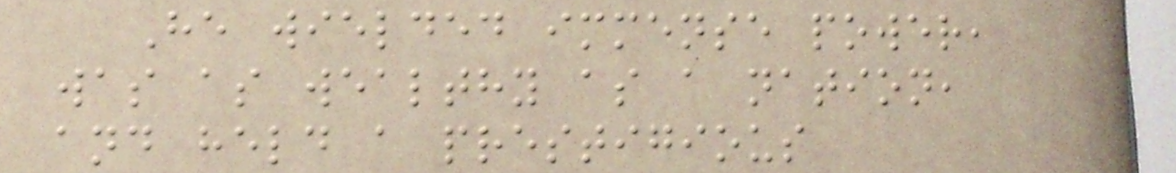He wielded immense power,
was as wealthy as a nation,
and held a prestigious
